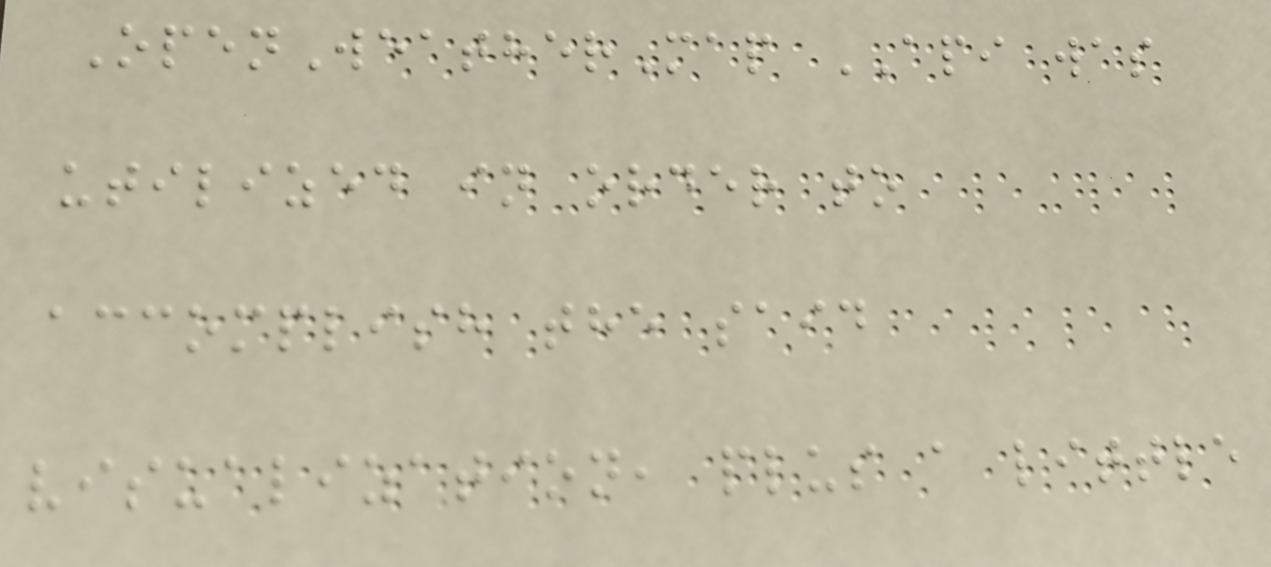OpenWeatherMap API was
utilized in order to
accomplish the said
visualization, plus a little
